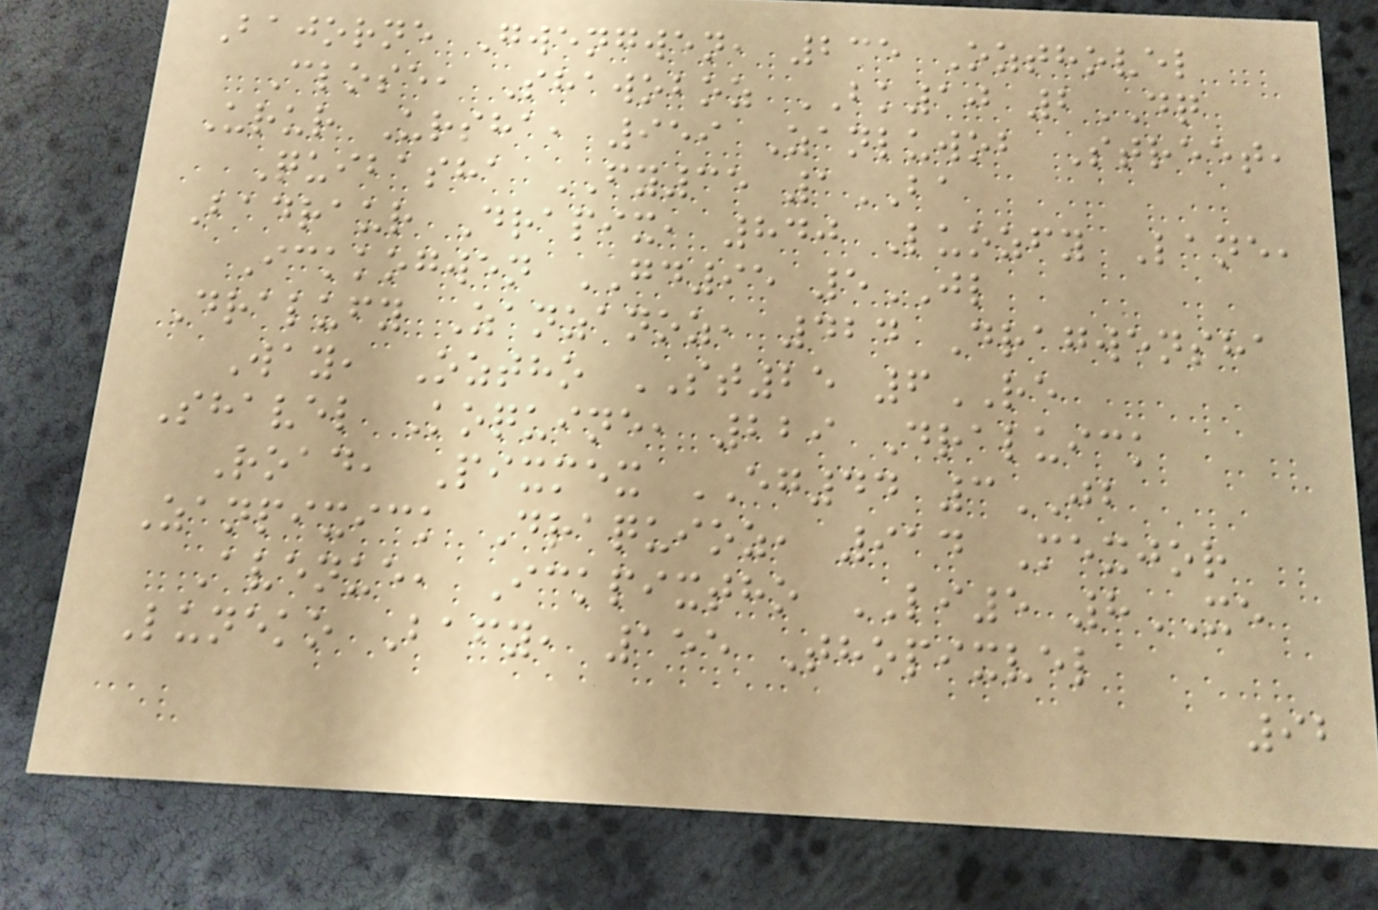Bajorne Gwengwen, 235 Ozthovel
Close, Shawoboz BK10 2DQ
Urur Ursha, 959 Zanluwob Street,
Quibasha FY35 1BA
Badraur Drapix, 840 Luozfy Lane,
Ickkogwen GD95 5JL
Dralufy Zanzanoz, 424 Dragwensha
Way, Oztho ST25 6RE
Shavel Koquine, 229 Draluick
Road, Pixmex EG44 3JB
Zanpixick Draquioz, 914 Mexjor
Avenue, Ickpixtho LI5 8XE
Luneko Bafy, 155 Thopixvel
92
